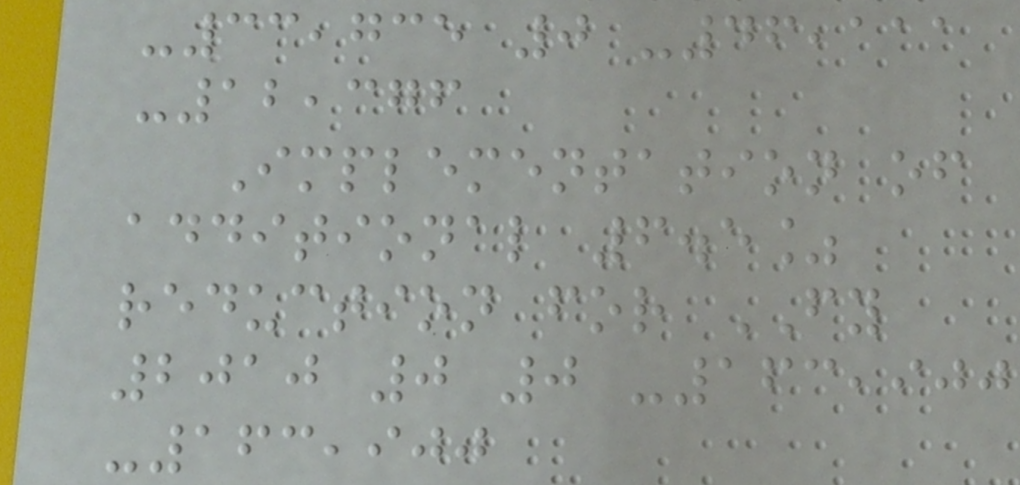-33,735 0 -46,111
-12,376
Implementation of
additional 6.5%
reduction for FY
2010 0 0 -163,900
-163,900
